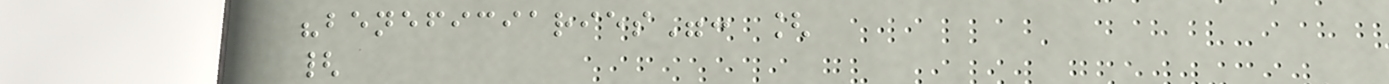"beneficiaries": [
{
